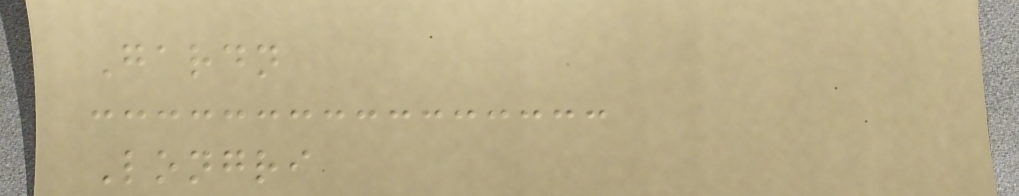Gardn
Longri
